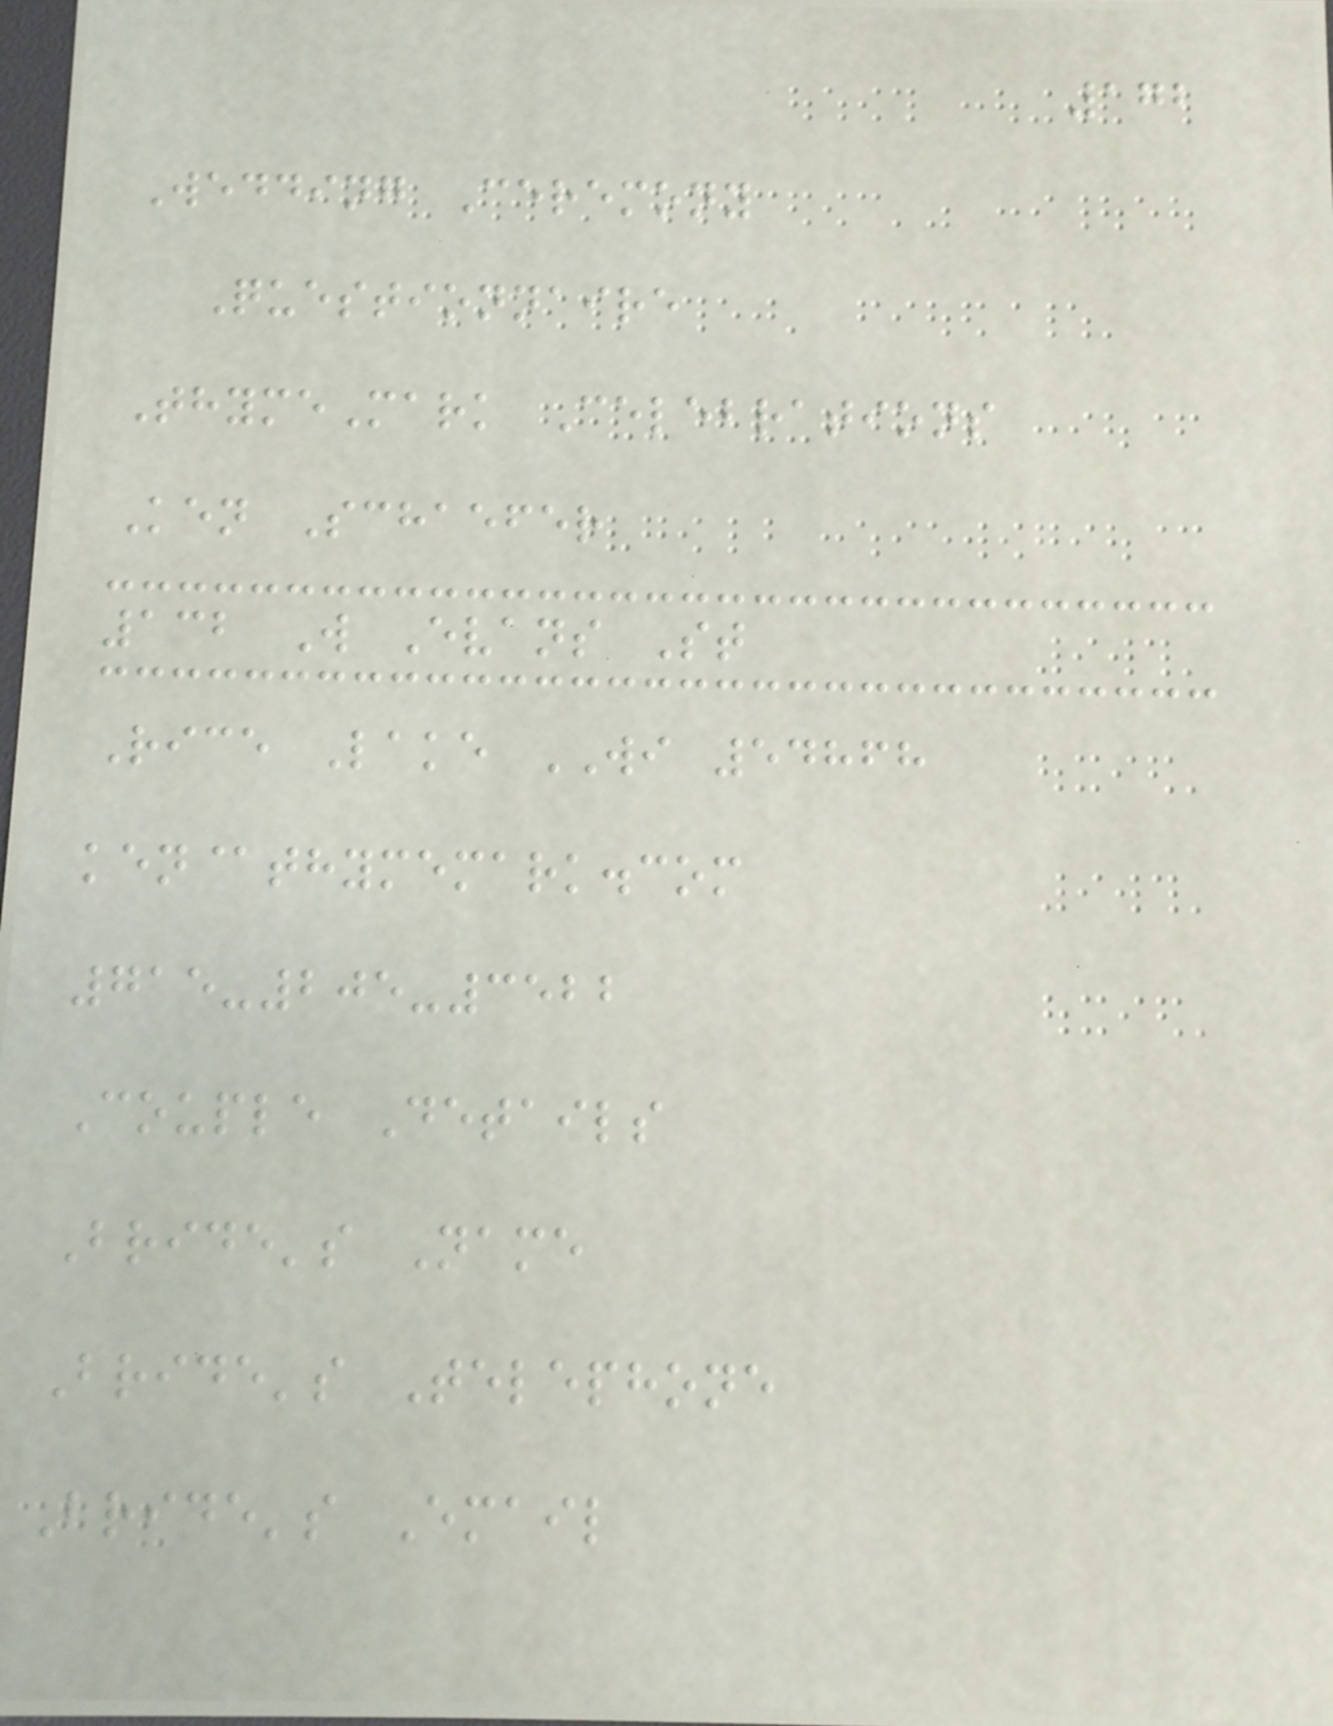172
Wedding Ceremony
Questionnaire
ThymeMark Celebrations
Ken Schaefer
132 W Evans St
Rice Lake WI 54868
ken@thymemark.com
715-205-3522
Couple Details
Bride's Name
Bride's Telephone
Bride's Email
